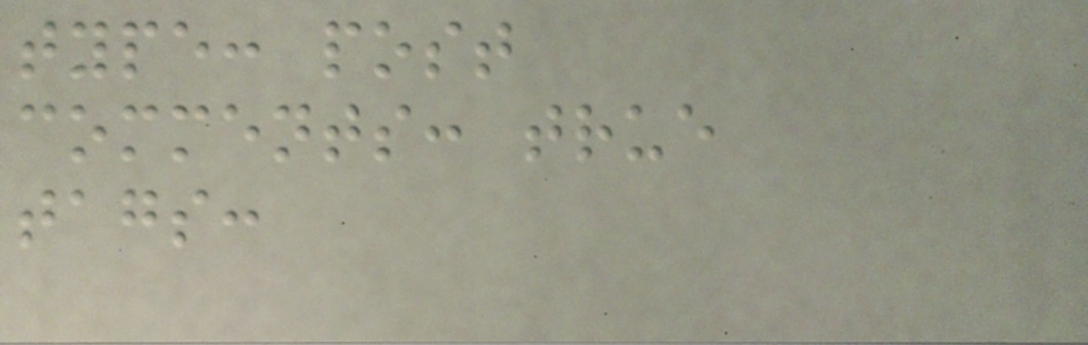type: post
comments: true
tags:
